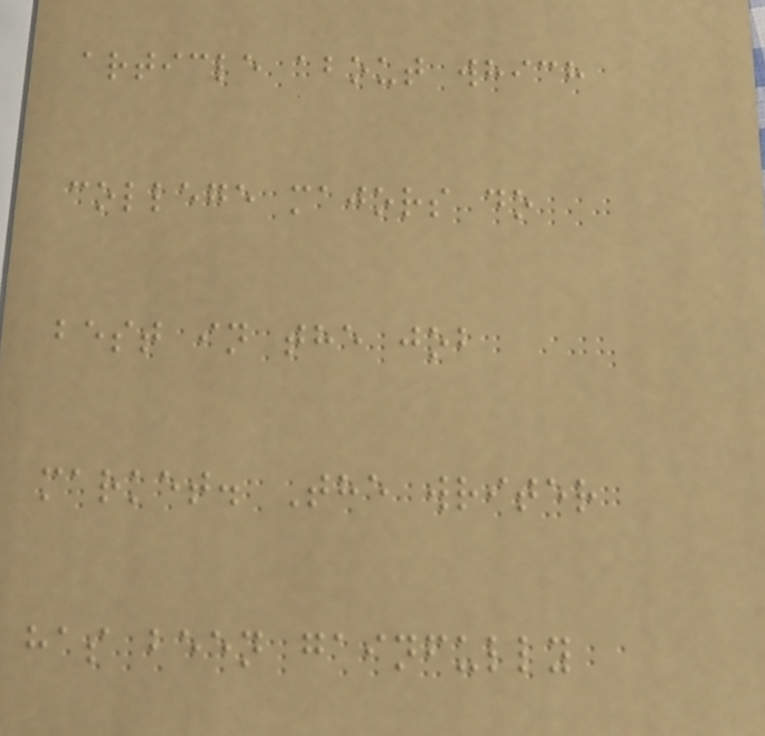article about which
college majors do
best in the job
market. The writer
has been gainfully
